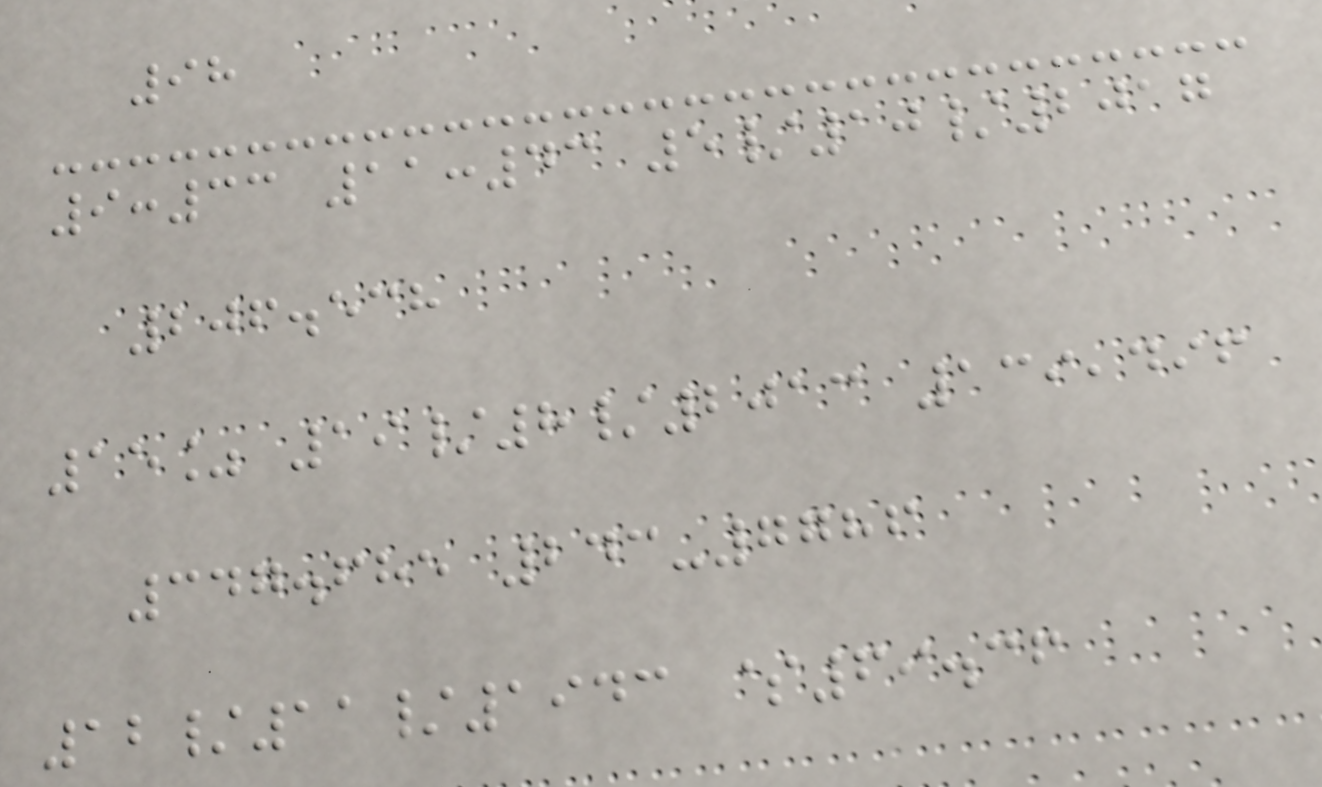98
9:33 11:43 5/10/2017
206.538
15% 19/8/2013 139,496
347.685 243-7786
12/11/1943 $69.36
